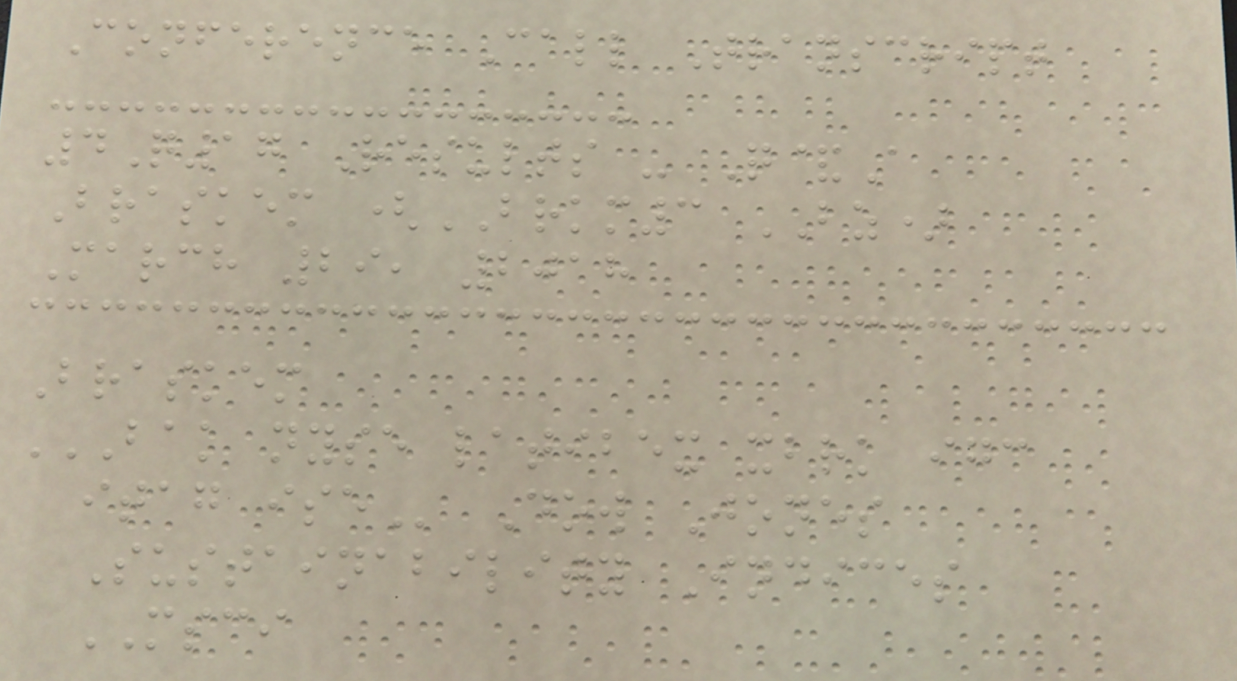Conference Call Transcript
4Q17 Results - Q&A
Braskem (BRKM3 BZ)
March 29, 2018
Braskem
BAK NYSE LATIBEX XBRK IGC
ITAG ISE Dow Jones
Sustainability Indices
MSCI
